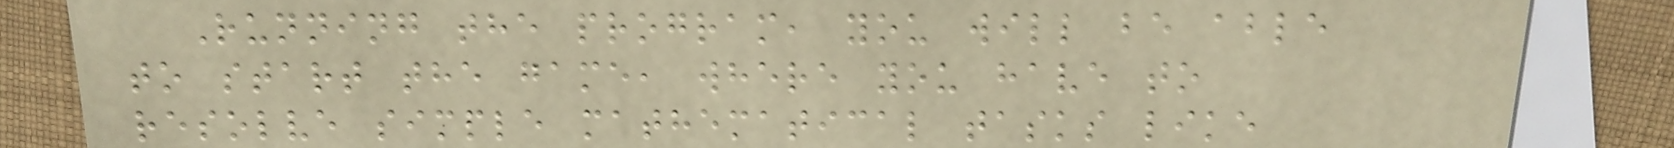Running the program, you will be able
to start the game, where you have to
resolve simple mathematical tasks like
